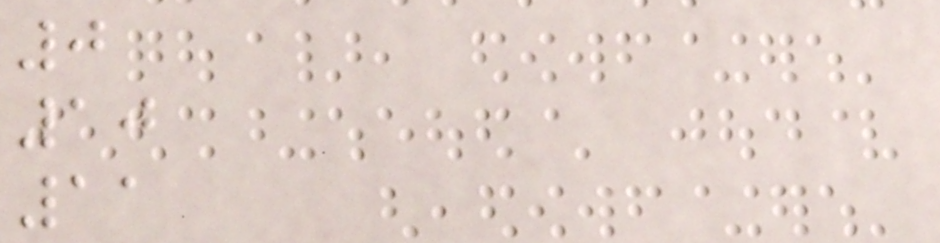0
10
11
